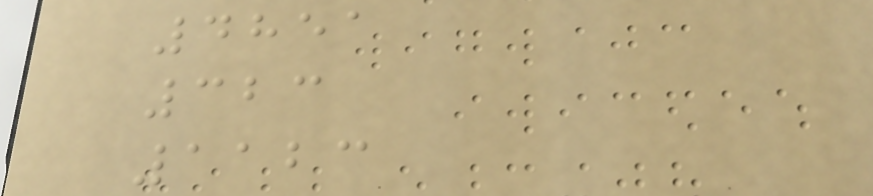4851
323
1123
